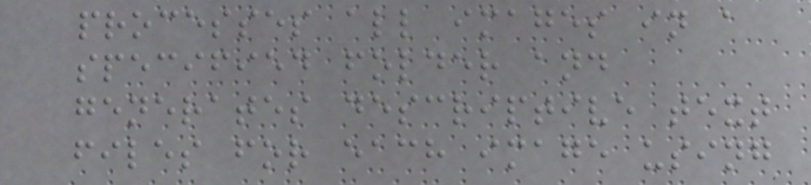processes all images in a
specified folder and
generates descriptive text
files for each image using
